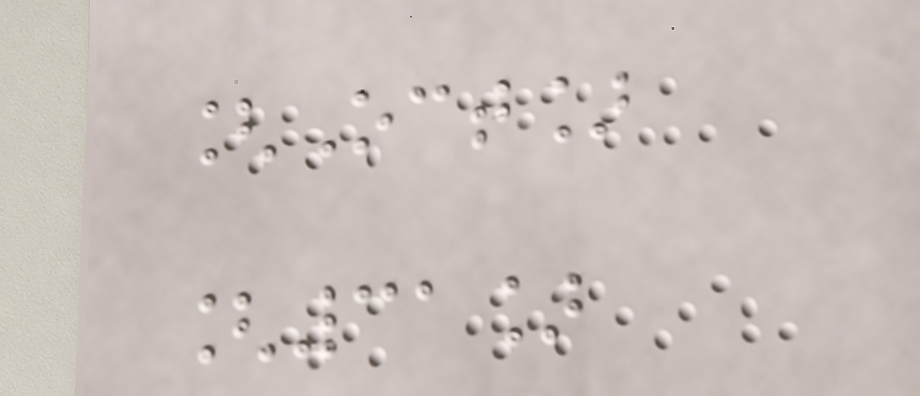[Oct]
[31]
